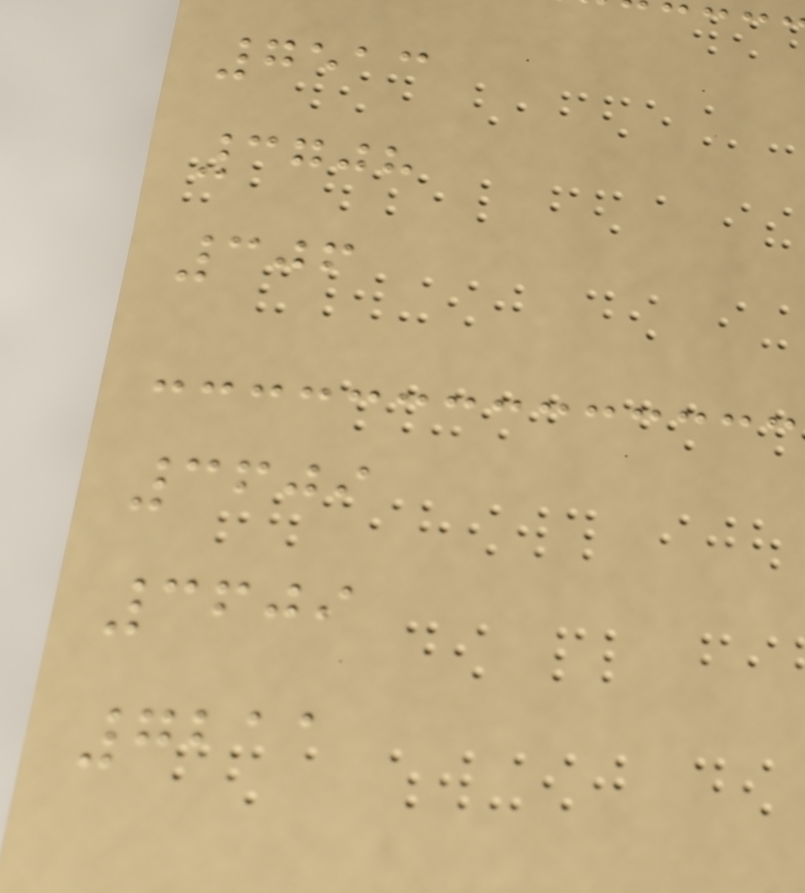7513
3708
306
3609
3609
7211
